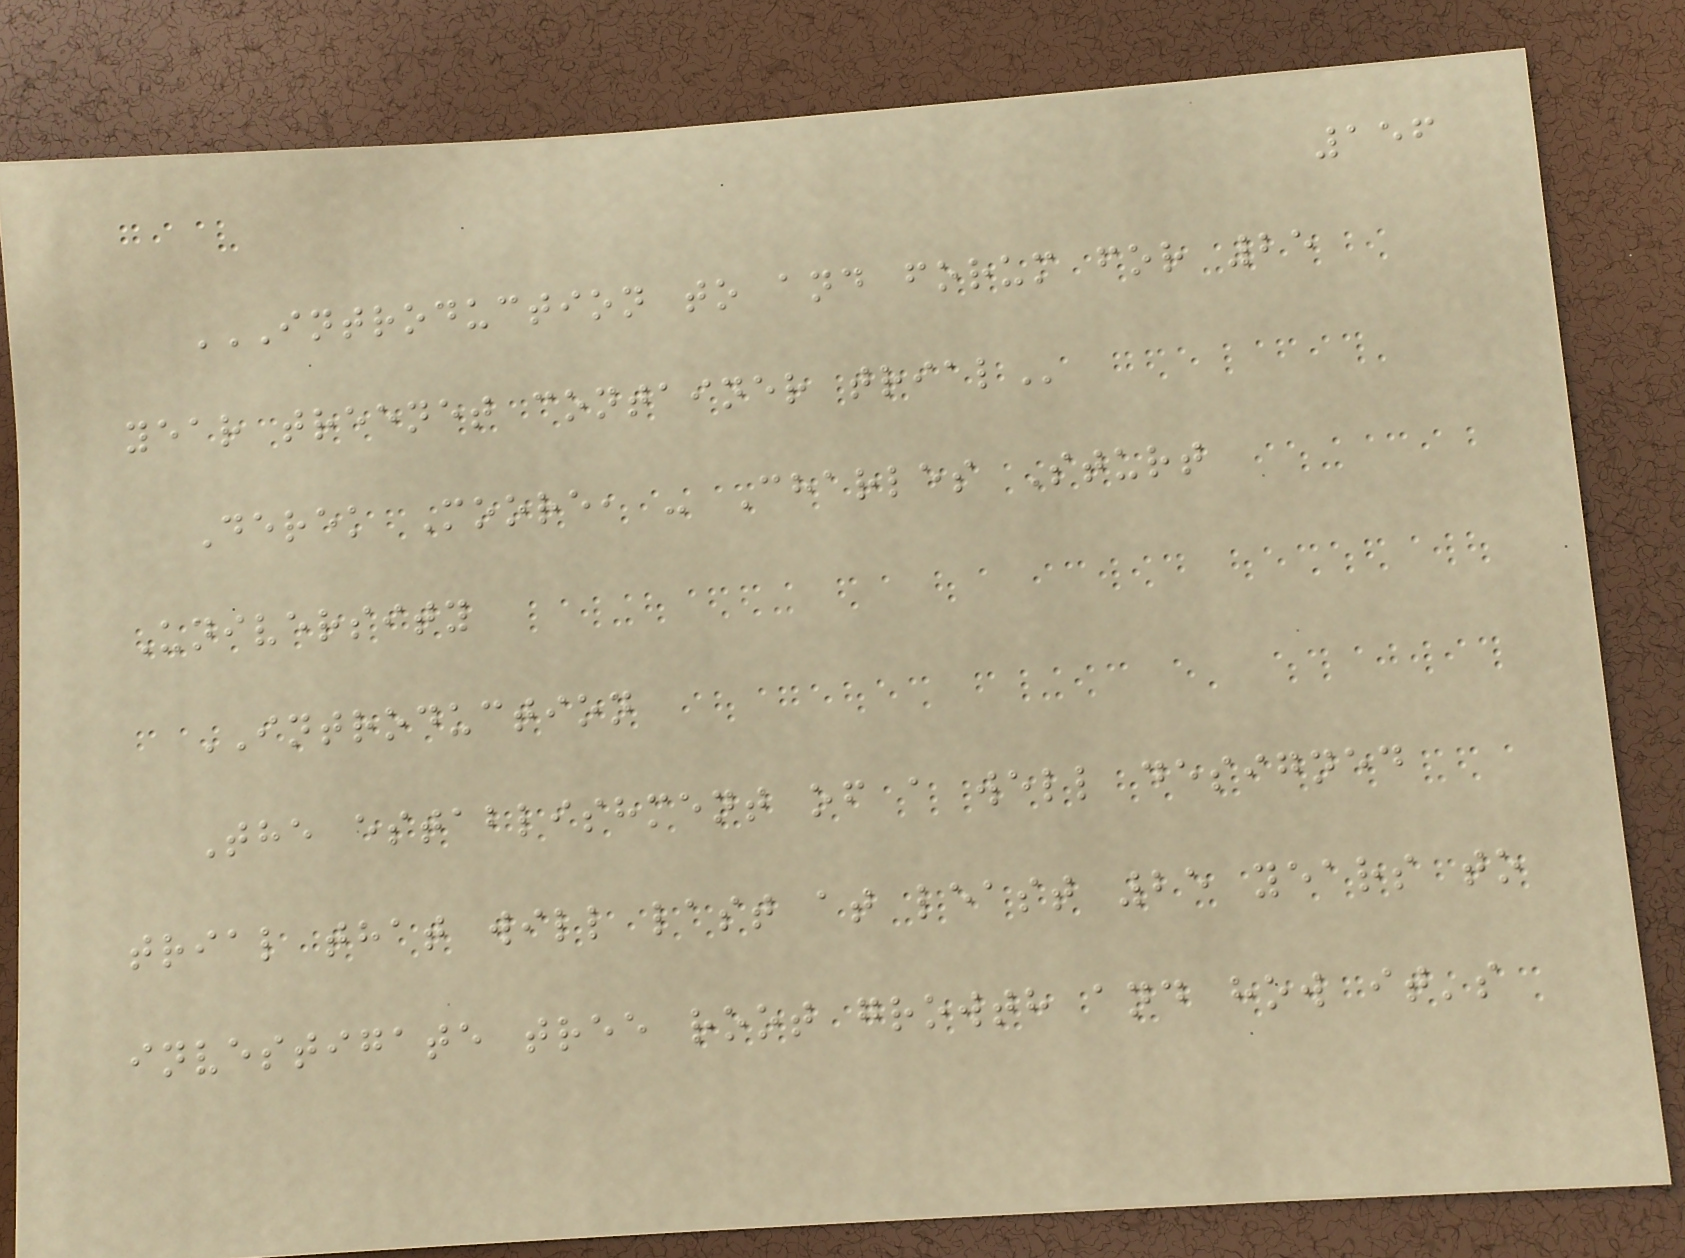156
INTRODUCTION TO AND FORUM FOR 25
YEAR TREENET CONTAINER TRIAL
Derek Moore, - Charles Sturt
University
INTRODUCTION
The establishment of a well designed
trial that will last at least 25 years to
investigate tree root growth and how it's
